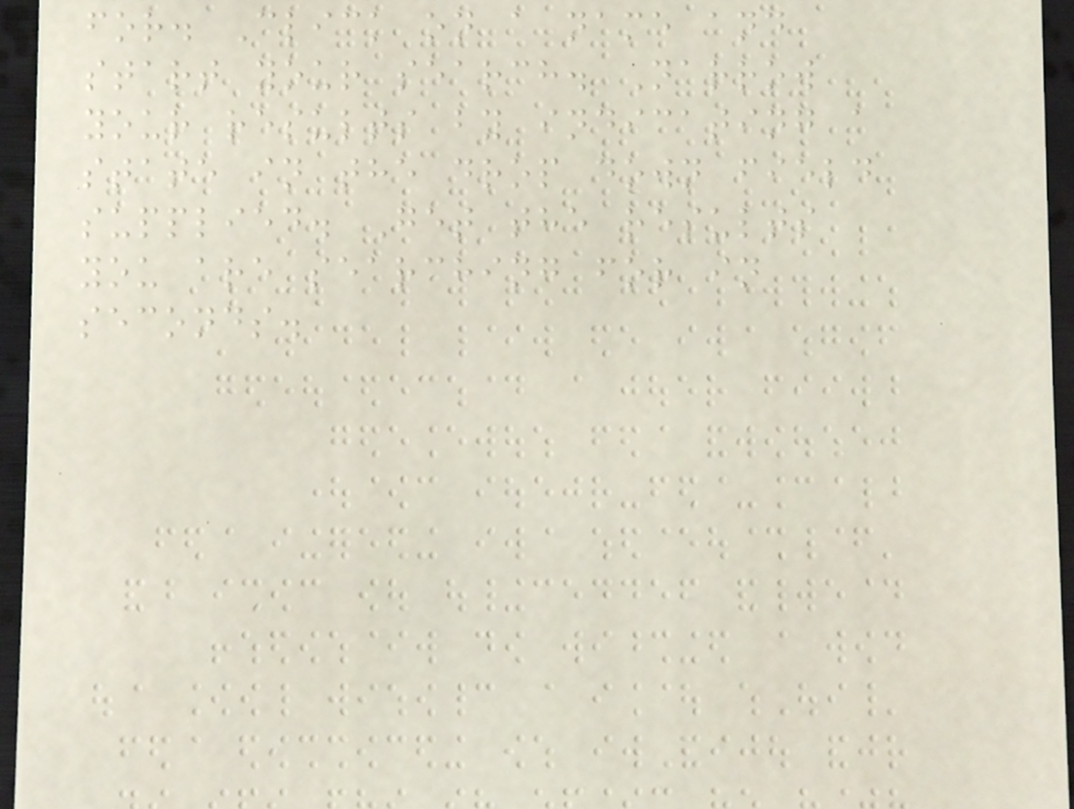for. Click on a name and
start your search. Narrow
your results by indicating a
state in the drop down field
supplied. Get the results
you are searching for in
seconds.
